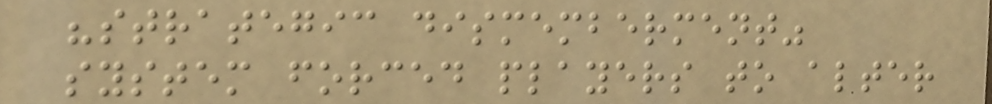"strategic dismemberment"
system forced players to alter
